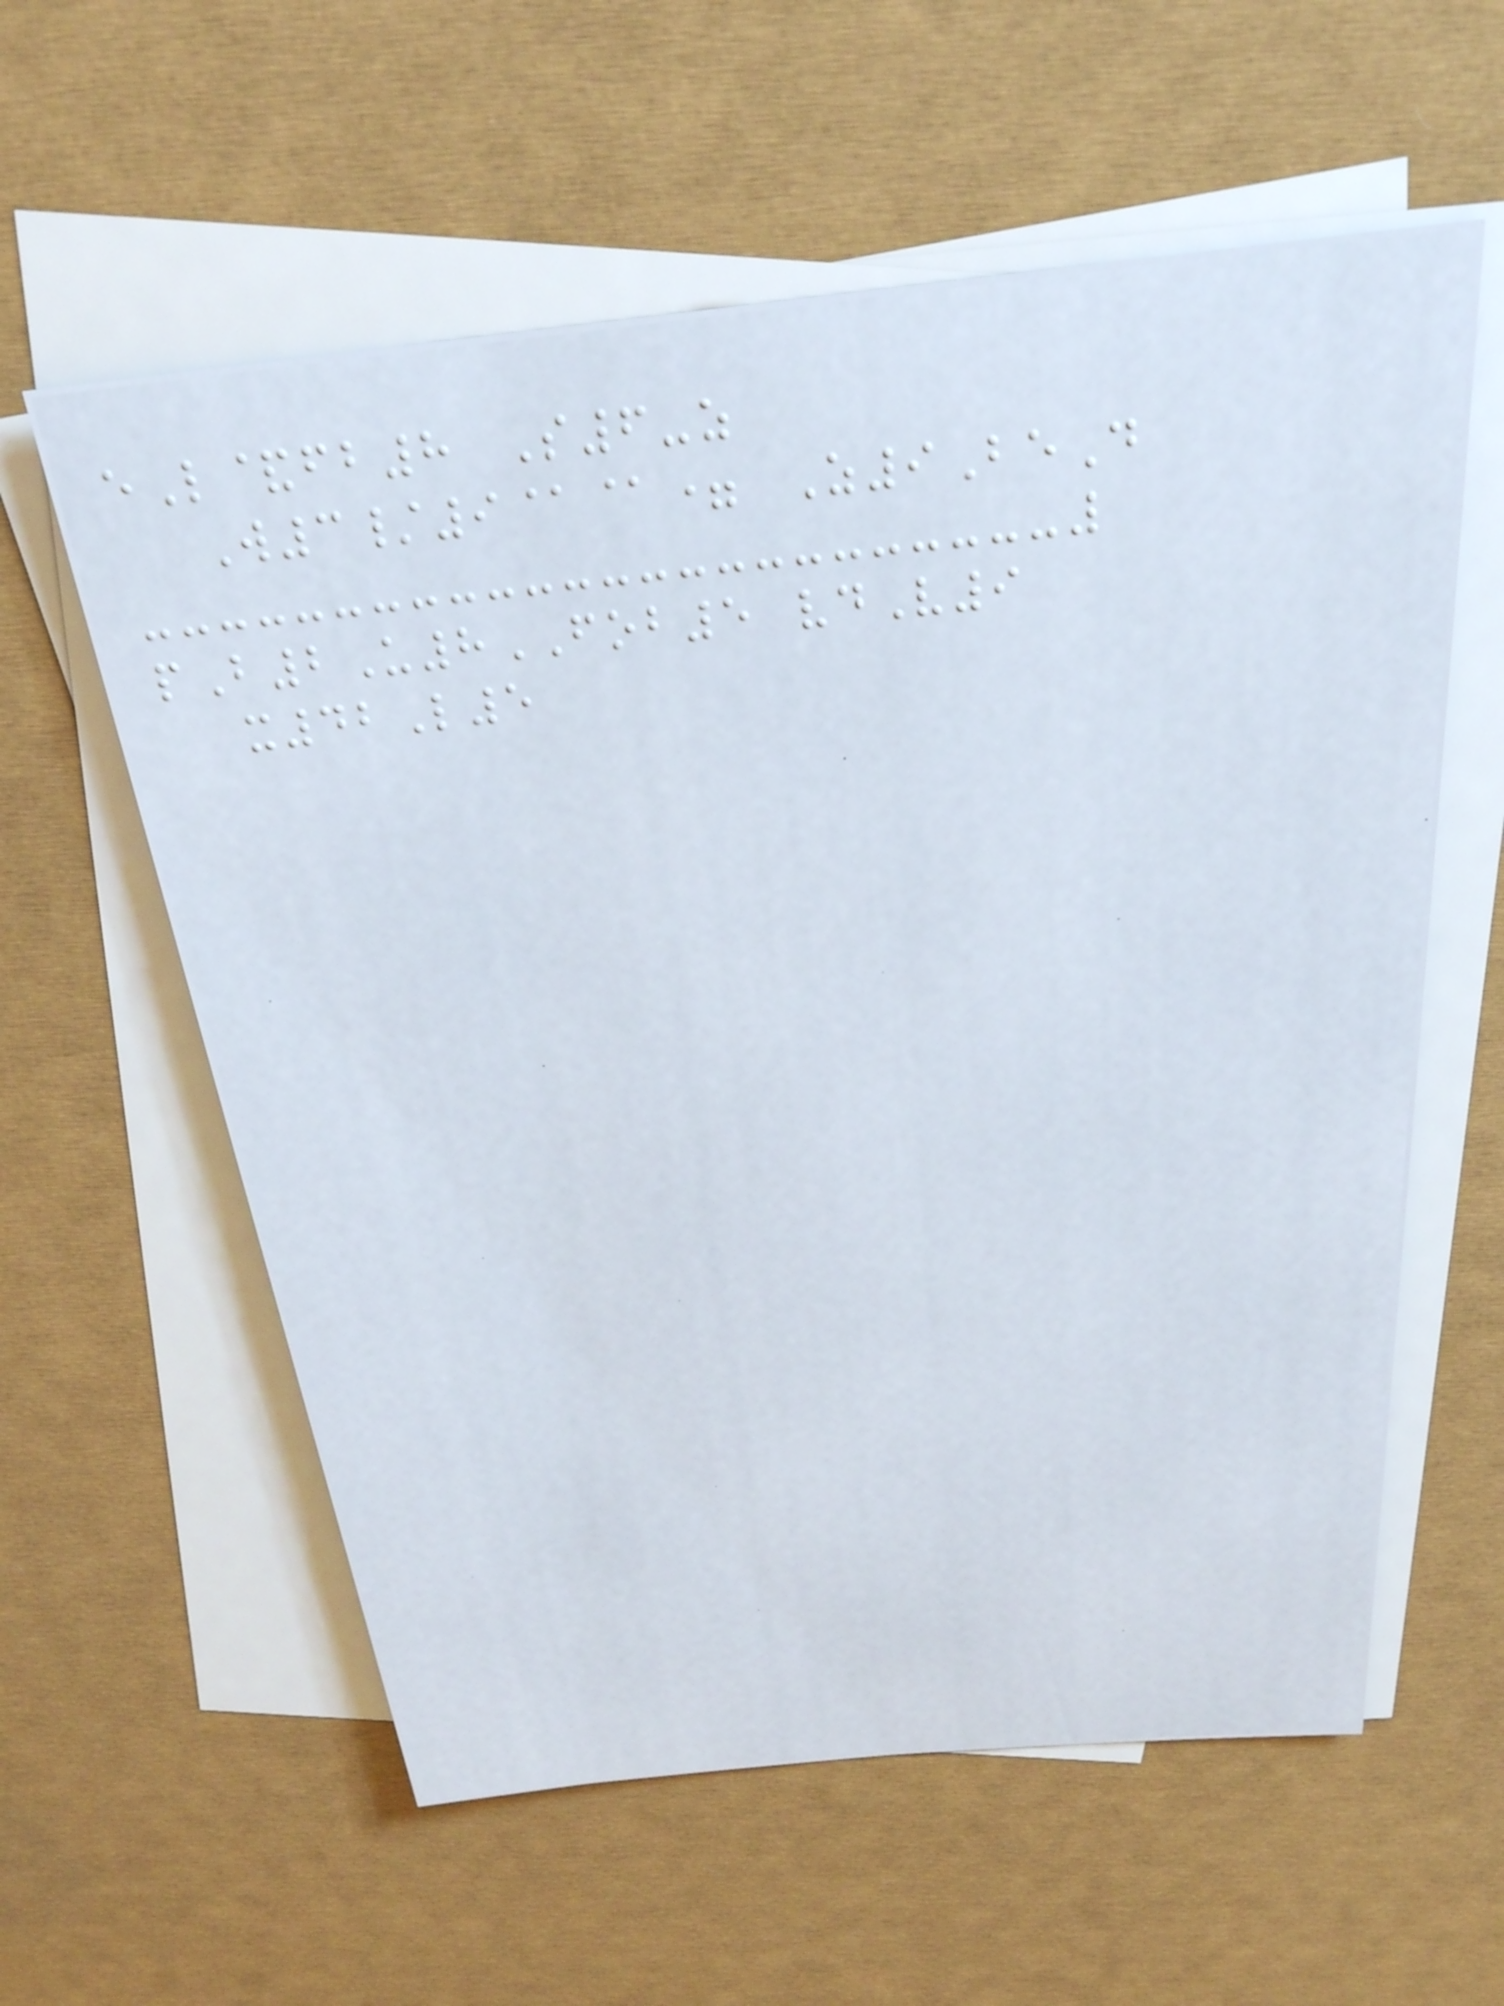eL&fb8 S6-z
W3/9@@= Z9BeD
pB2U8FOB5 vdV9
x42L5
